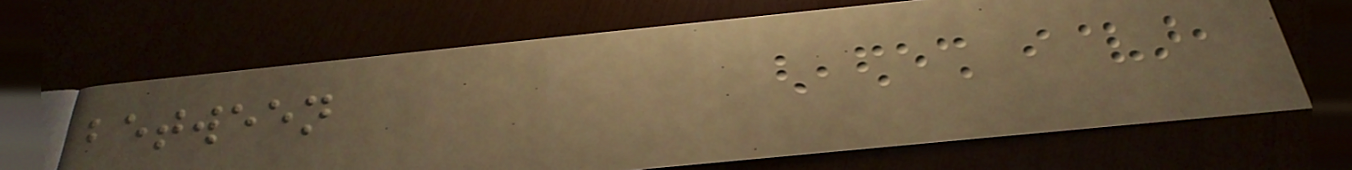between
